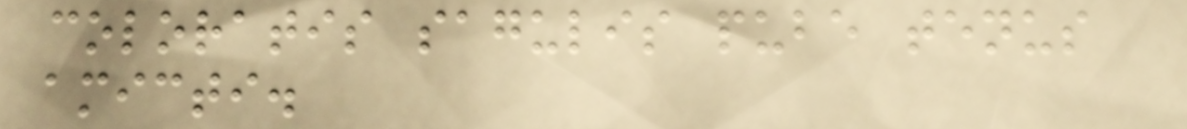coloratis sagulis pube tenus
amicti.
